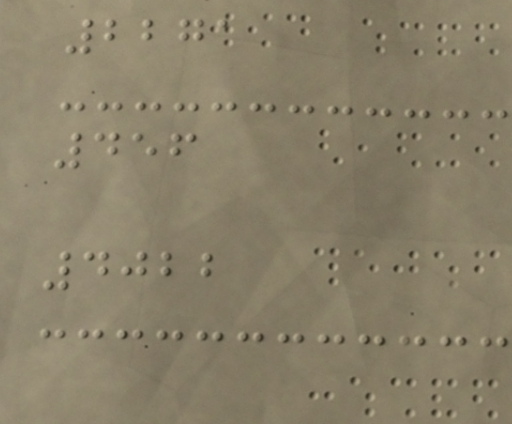2271
456
4022
